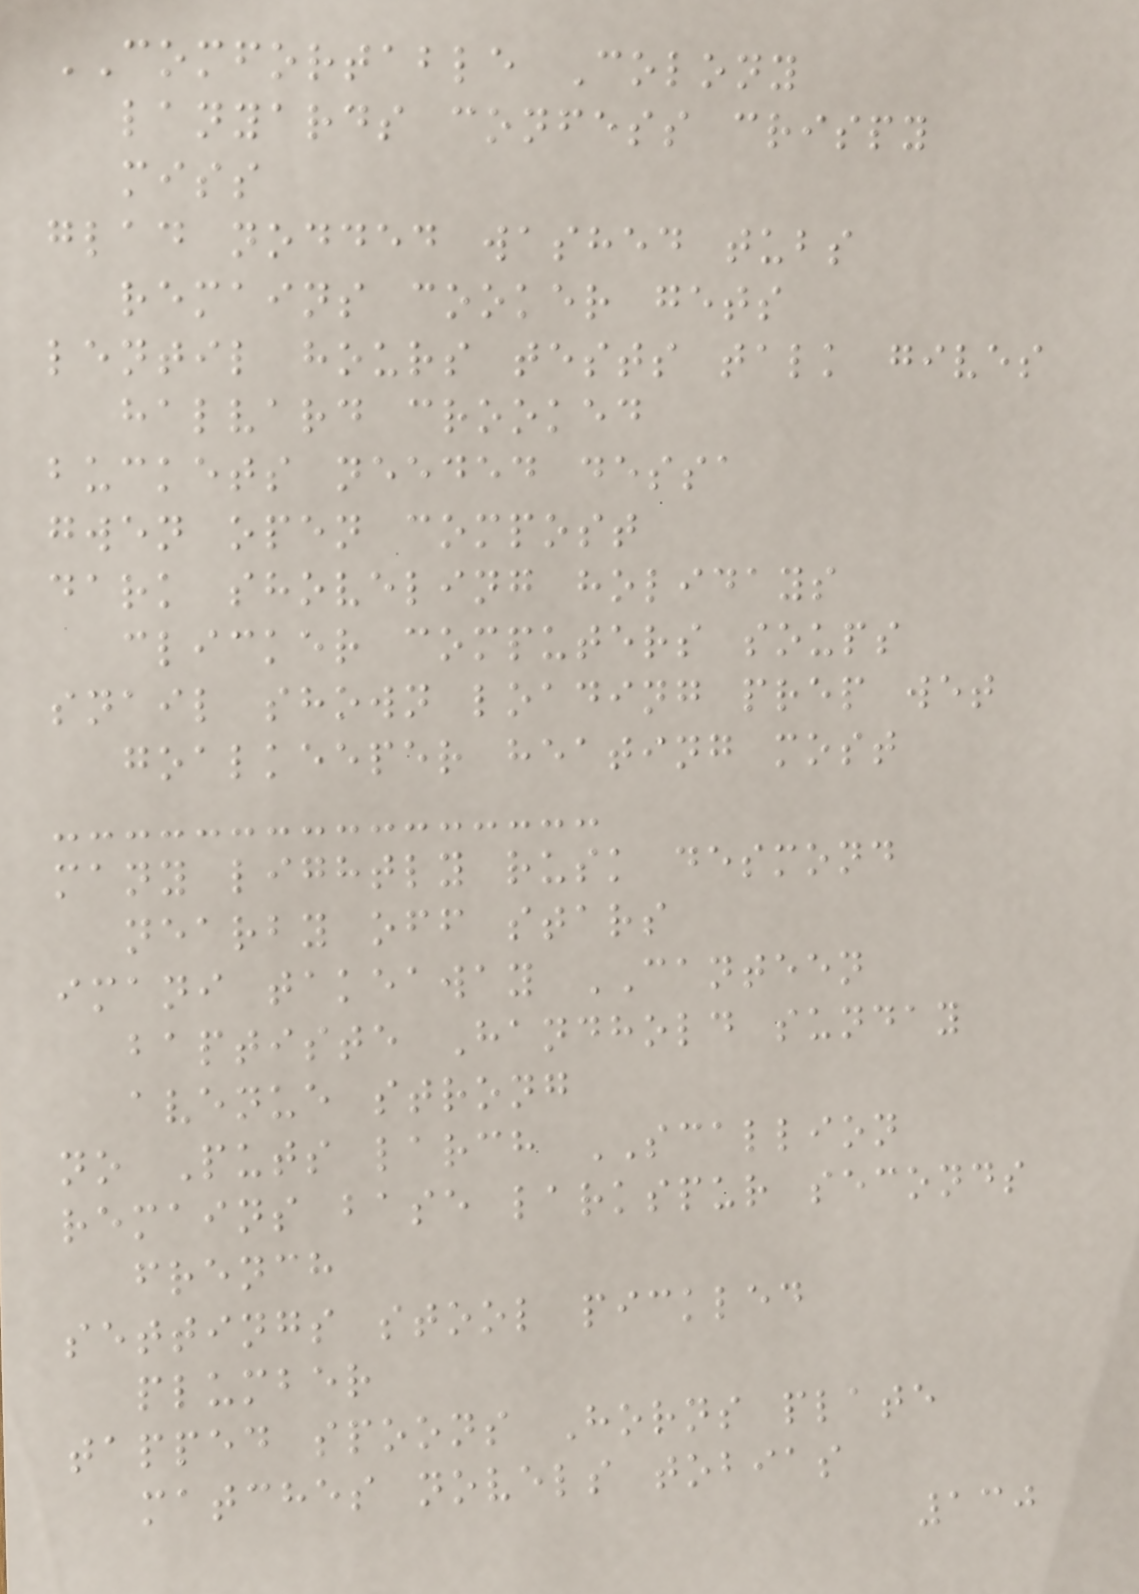COMFORTABLE Colony
lanyards confess crispy
miss
glad nodded washed tubs
remains cooker gets
lentil hours tests talk gives
halvard crooked
buckets needed dessa
gwen open compost
dark shoveling holidays
clicker computers soups
snail shown loading prep wet
goalkeeper heating most
many lightly rusk desmond
nearby off stars
imani takeaway CANTEEN
baptiste Handhold sunday
avenue strong
no Puts larch SCALLION
remains base larkspur seconds
french
settings stool pickled
plumber
tapped spoons Horns plate
matches novels tobias
130
